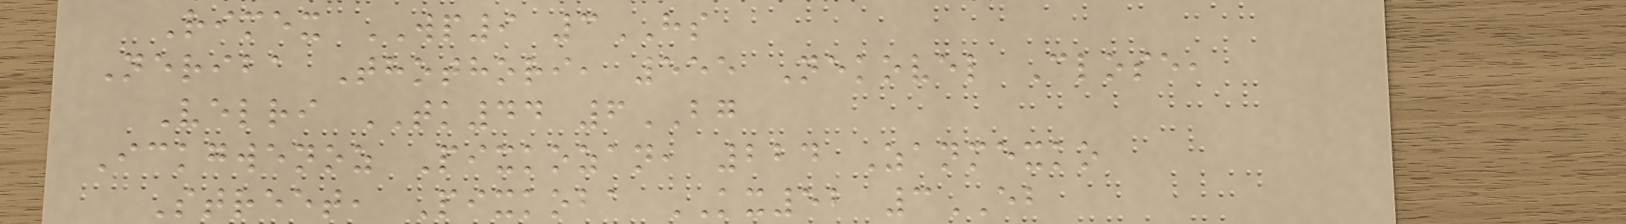Rimex WP9 3HS
Neriba Thothori, 555 Nekovel Close,
Velri TK44 6BG
Ickgwenoz Pixkozan, 224 Zanmexko
Street, Pixkoba KX52 3EB
